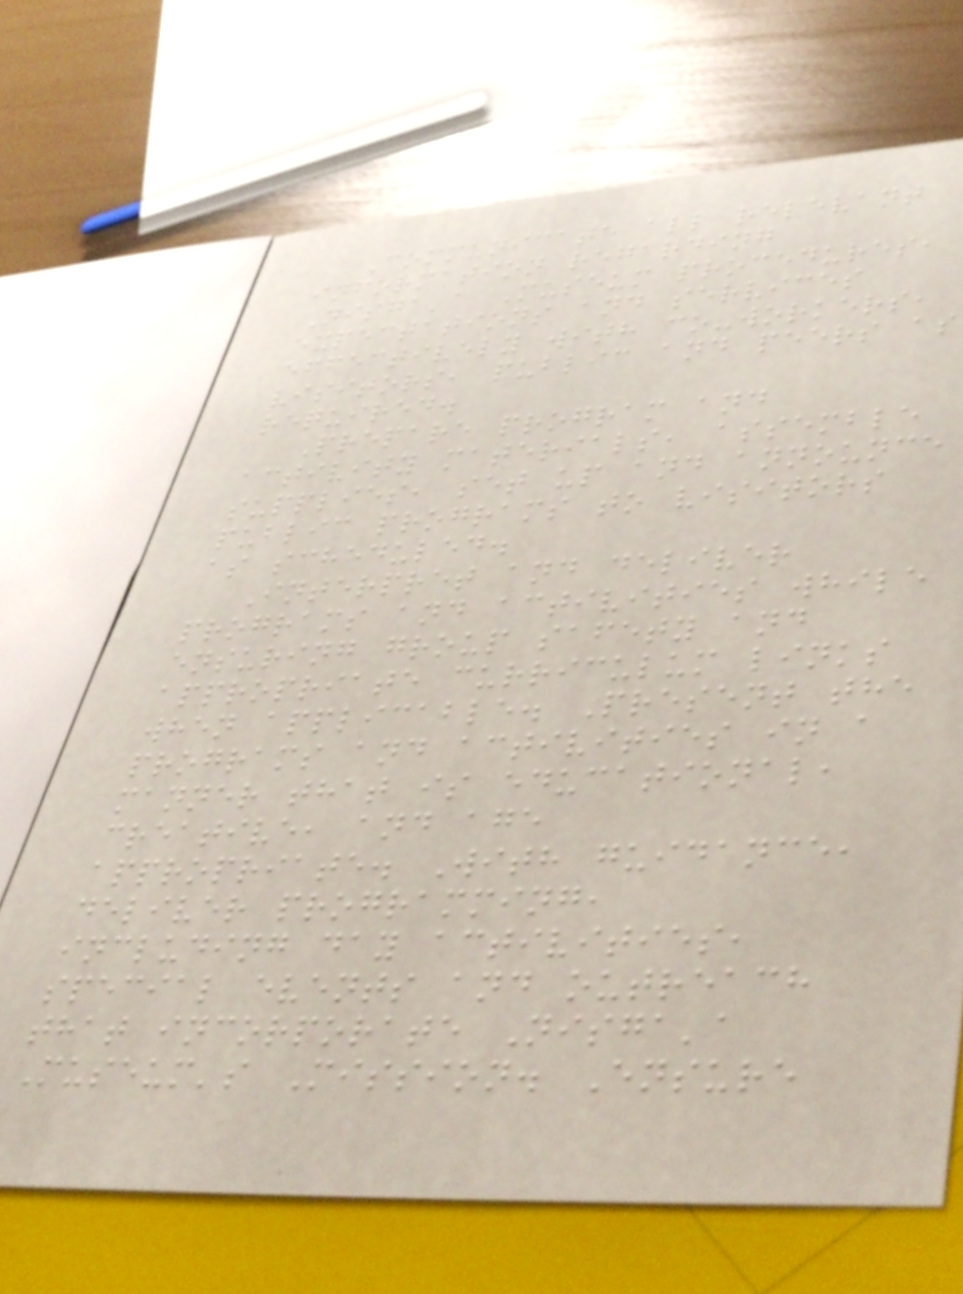Communicate all relevant
information regarding
Nisga'a Museum procedures,
expectations and services
effectively with co-workers,
visitors, public and peers as
required.
Prepare program and
activity materials, assemble
supplies, set up and announce
public programs to visitors
as scheduled.
Interpret and deliver
programs and activities while
ensuring group safety and
appropriate curriculum links
when applicable. Present the
programs and activities in a
manner that is educational,
creative, and age
appropriate. With guidance,
deliver programming,
including day activities,
special events and outreach
that incorporate Nisga'a
Museum's Mission. Ensure
